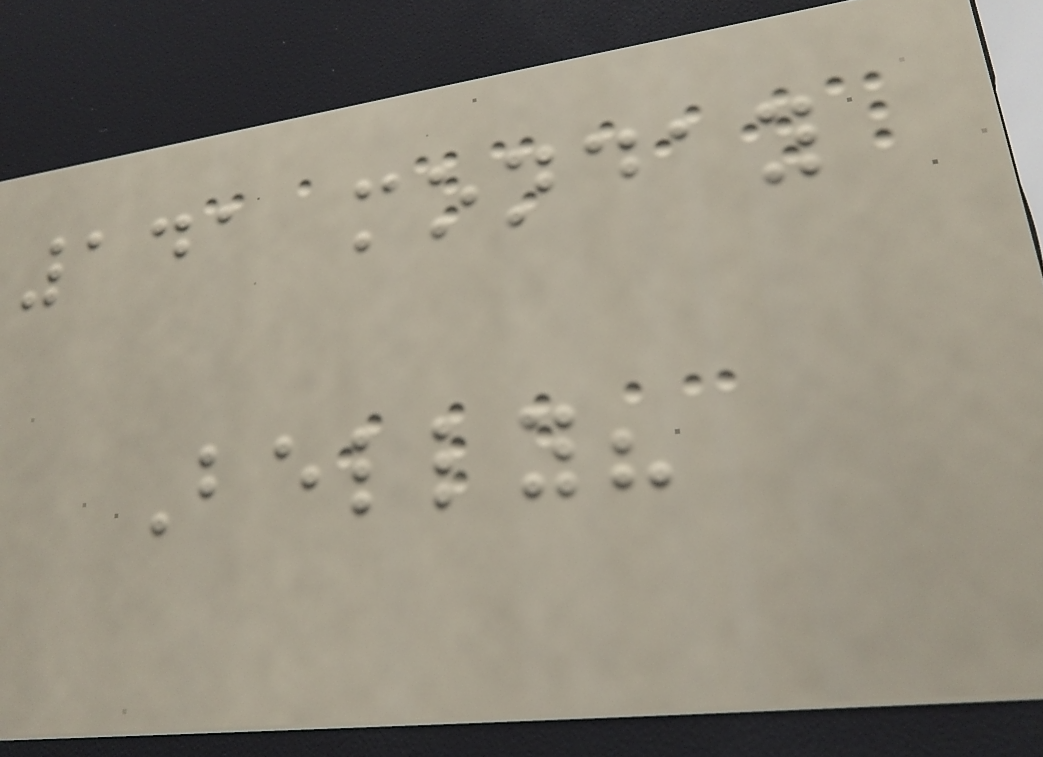141 monday
Belly?
